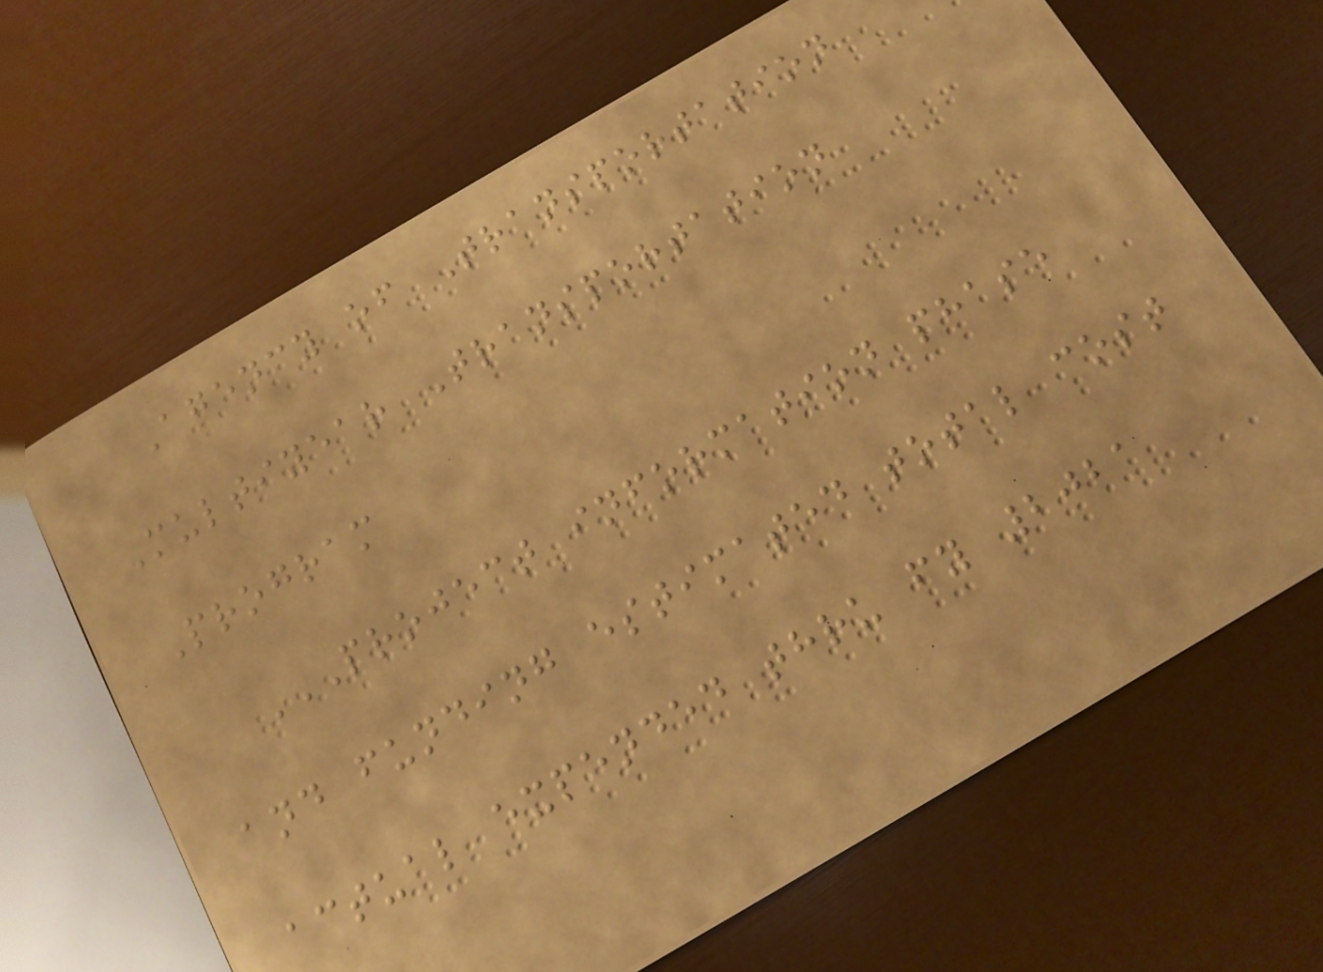Agency of Transportation
Multiyear Transportation
Program
PROJECT INFORMATION PHASE
AND FUNDING ESTIMATED TOTAL COST
ACTUAL EXPENDED THRU FY 2021
